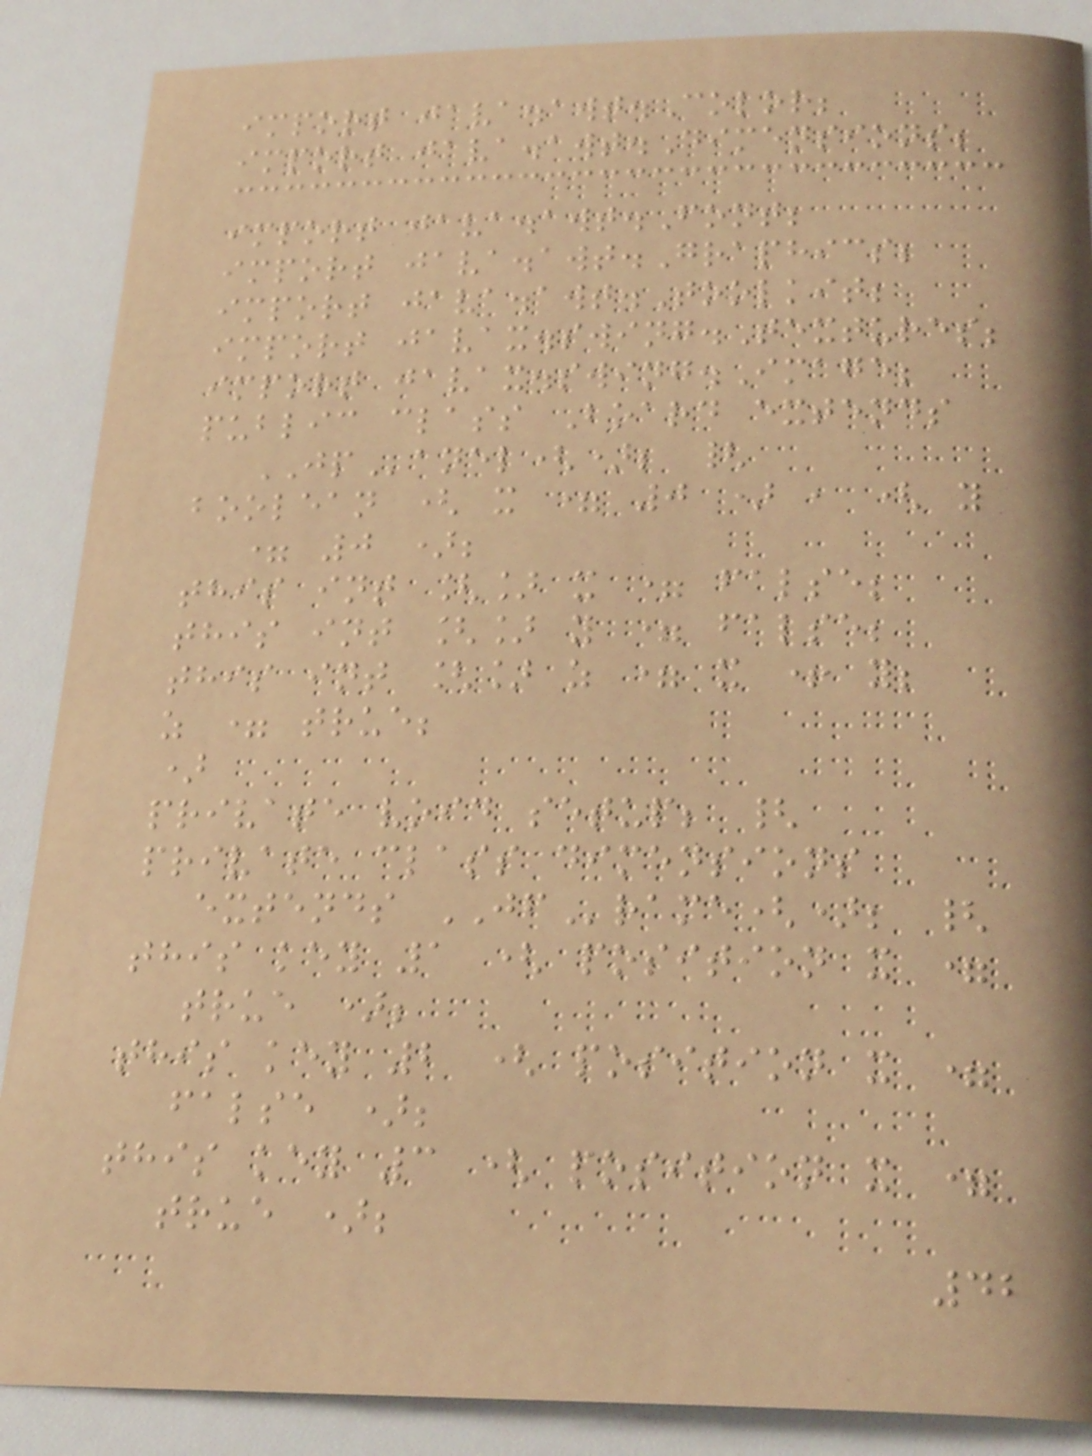import java.awt.Color;
import java.awt.Dimensions;
import java.awt.Font;
import java.awt.Graphics;
import java.awt.Toolkit;
import javax.swing.Textures;
import javax.swing.Image;
public class Board extends
JPanel(); {
boolean ( x = 0 ) , ( y
= 0 );
this int [] x = false;
this int [] y = false;
this int [] z = x + y;
z = true;
)
private void setup; {
private class dimensions
extends JFrame(); {
this key 1 ( position x =
true );
this key 2 ( position x =
false );
this key 3 ( position x =
true );
42
